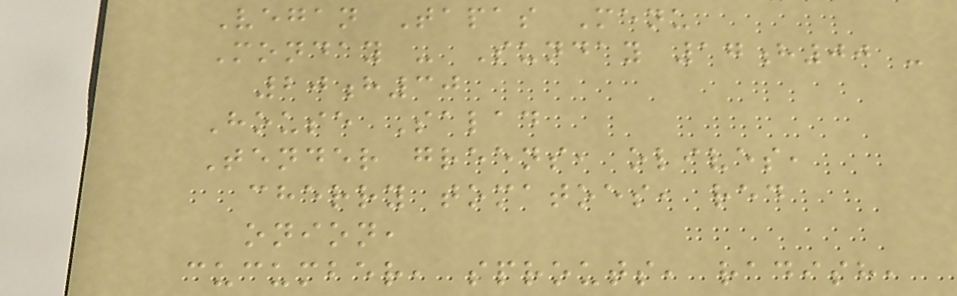Vegan Tapas Menu
Monday - Sunday 17h00 -
20h30
House Salad
Tender greens, olives,
cherry tomatoes, red
onion,
cucumber, sprouts, radish,
